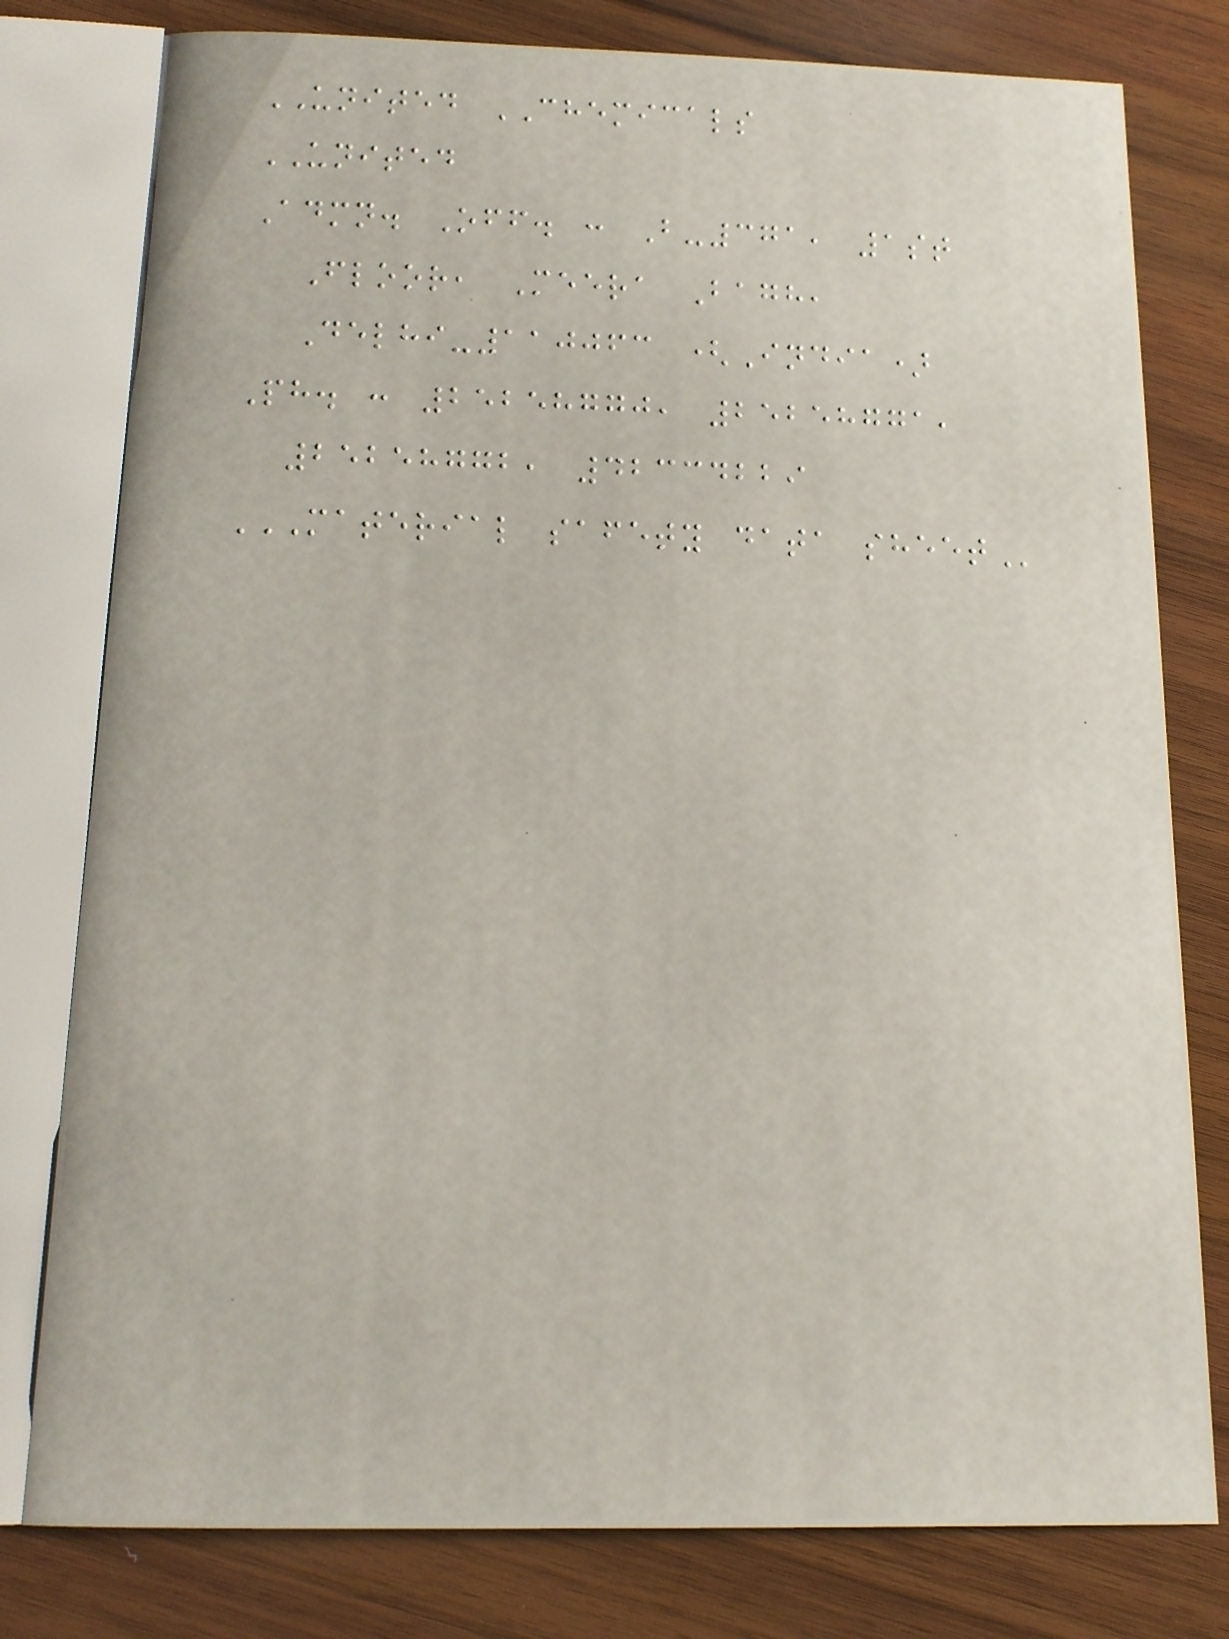UNITED CHEMICALS
UNITED
Admn. Off. : B-371, 1st
Floor, Meera Bagh,
Delhi-110063 (India)
Ph. : 25258770, 25258771,
25258772, 42334229
MATERIAL SAFETY DATA SHEET
